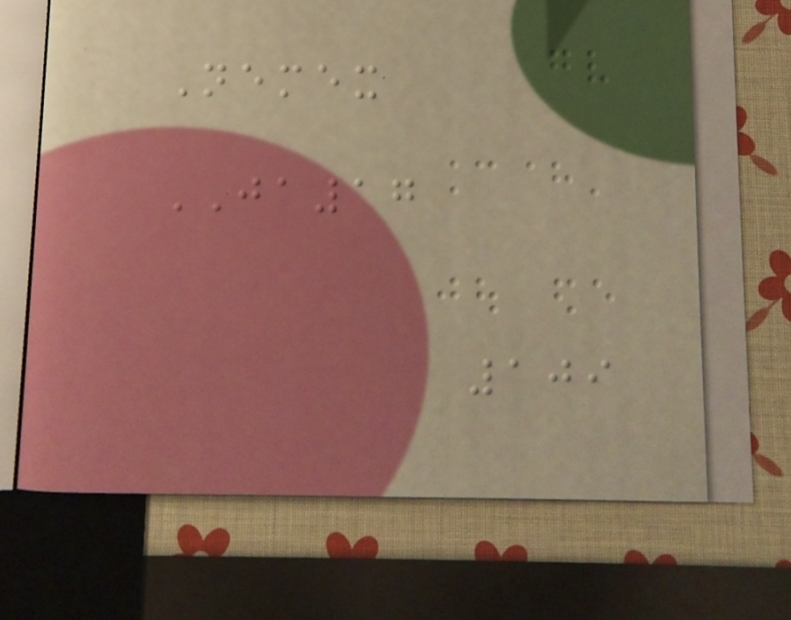Nemex
JA17
109
